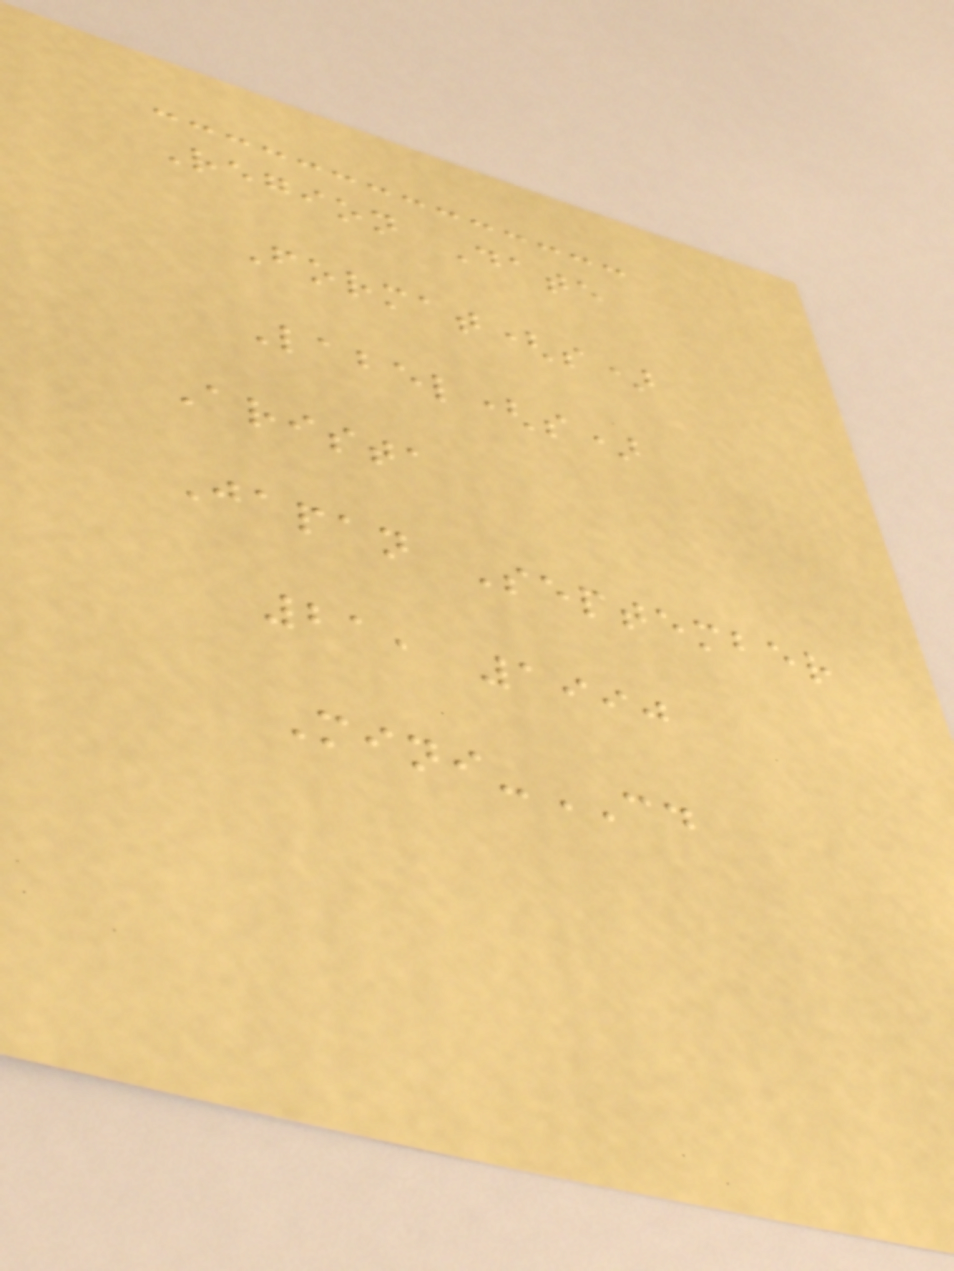Region Date
Format(s)
Label(s)
Arista
Japan September
21, 1990
Mini-CD
